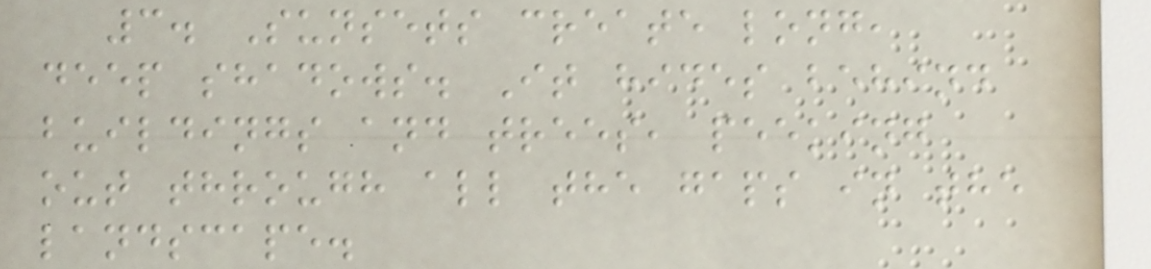3. Sunsets create long,
deep shadows. It hides behind
buildings and trees, peeking
out through all the gaps in the
landscape.
